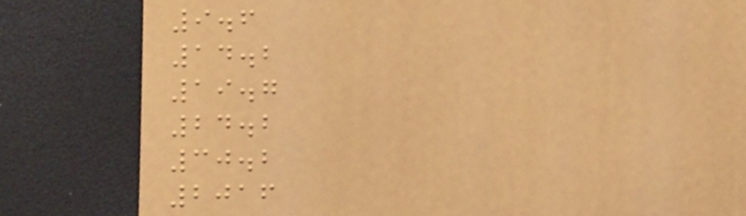9.6
14.2
19.7
24.2
30.2
2016
